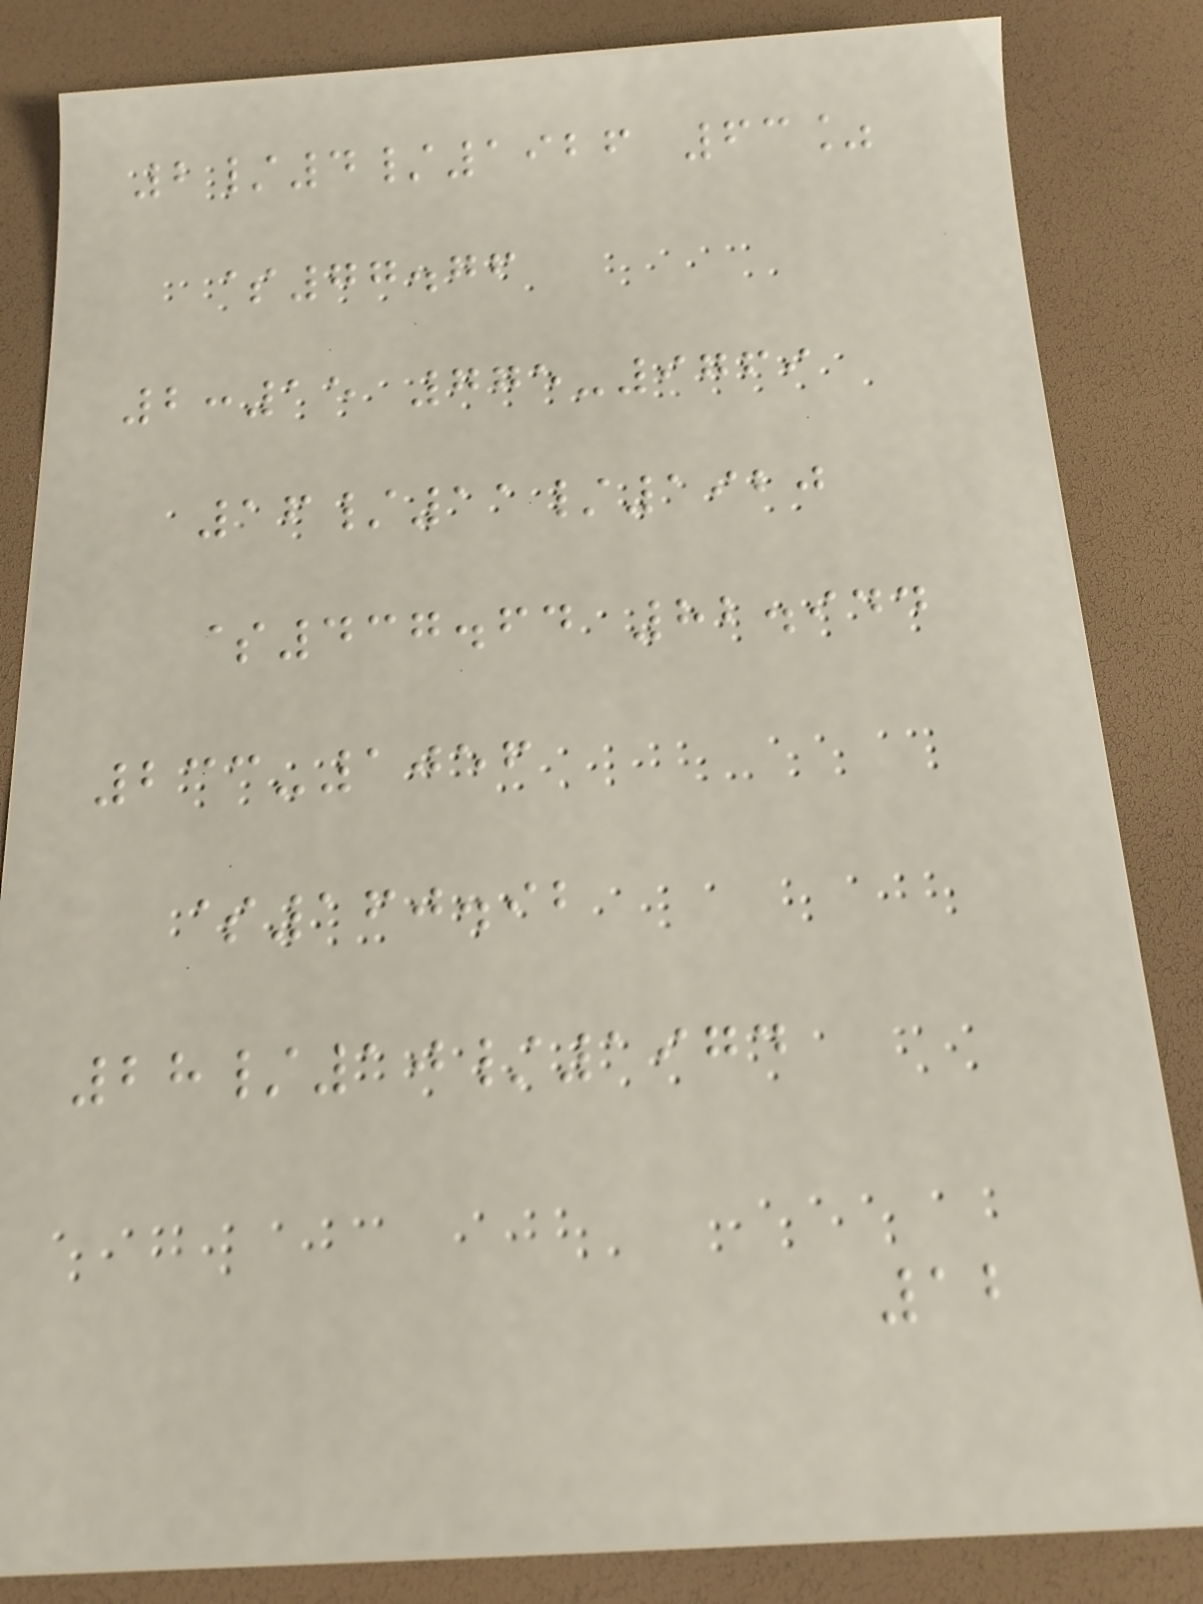2/4/1926 63%
$77.76
2:15 775-9769
16/11/1920
$437.64 82.944
233-1056
$160.92
28/10/1974
12
